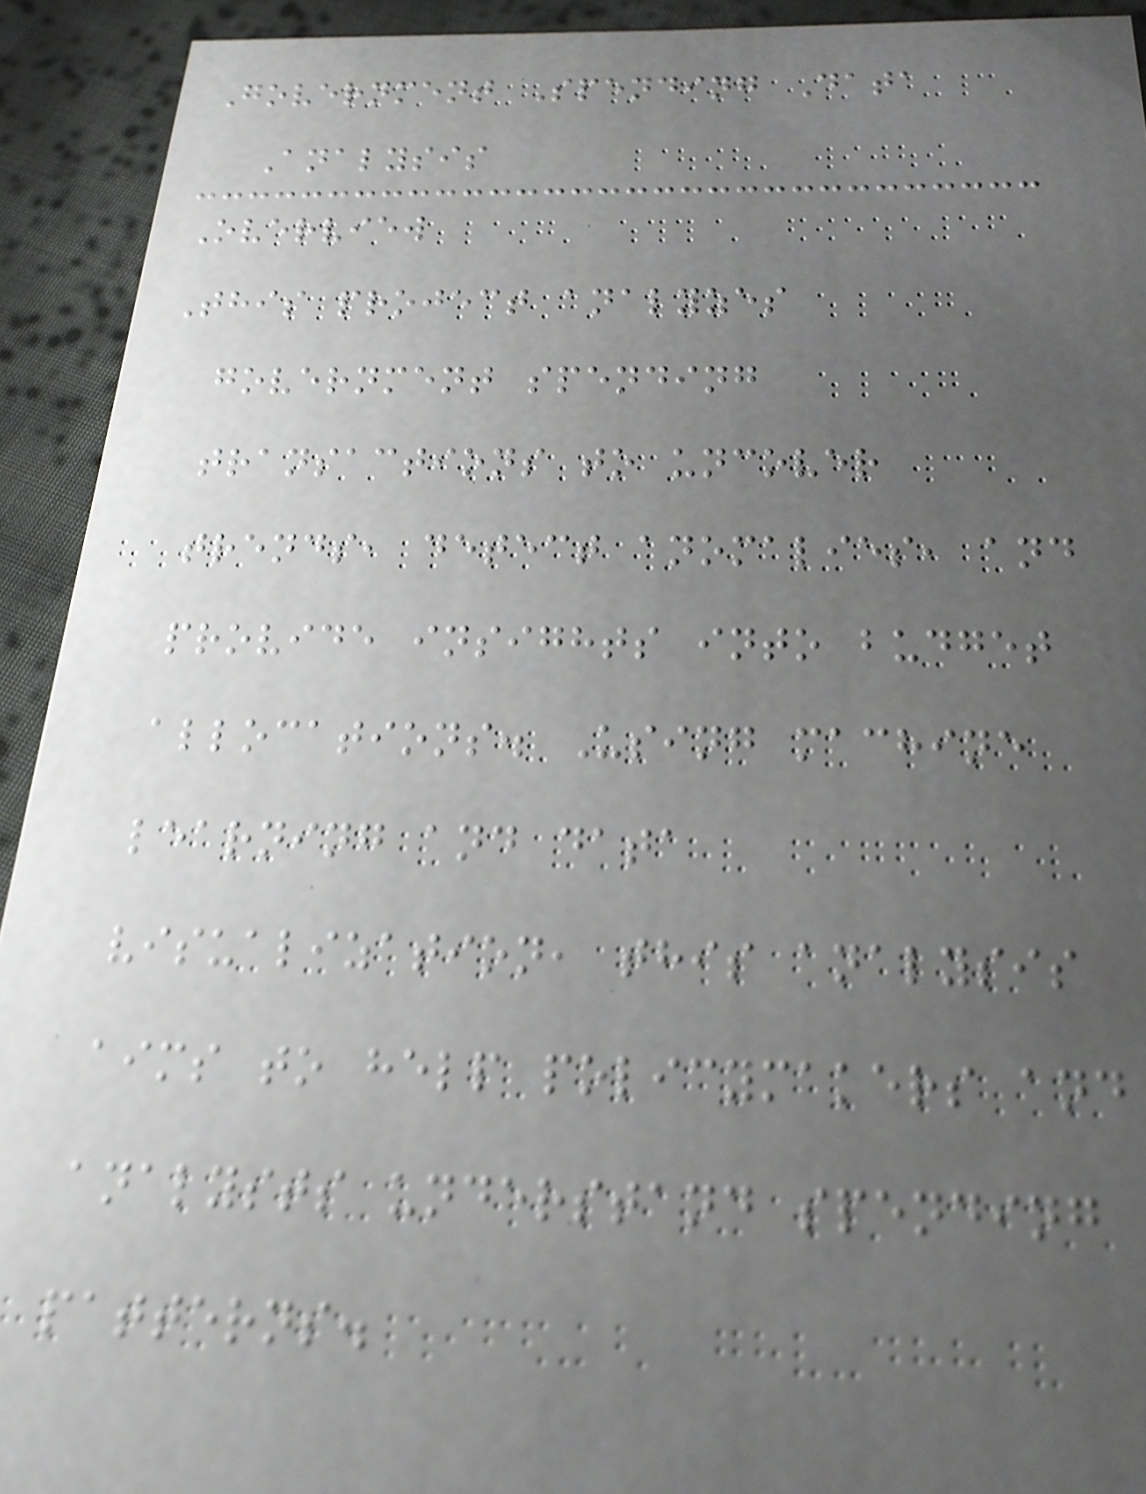Government Spending Data
Analysis
Overview
This project analyzes
government spending
transactions to uncover
trends, detect anomalies, and
provide insights into budget
allocations. Using machine
learning and data
visualization, this analysis
aims to help policymakers and
analysts understand spending
patterns.
